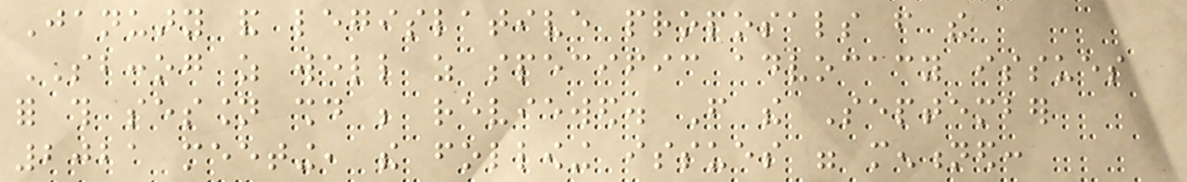January and legislative proposals from the
SBCCOG as well as specific advocacy issues
for this session should be reviewed. From the September
2021 meeting, the following issues were mentioned:
